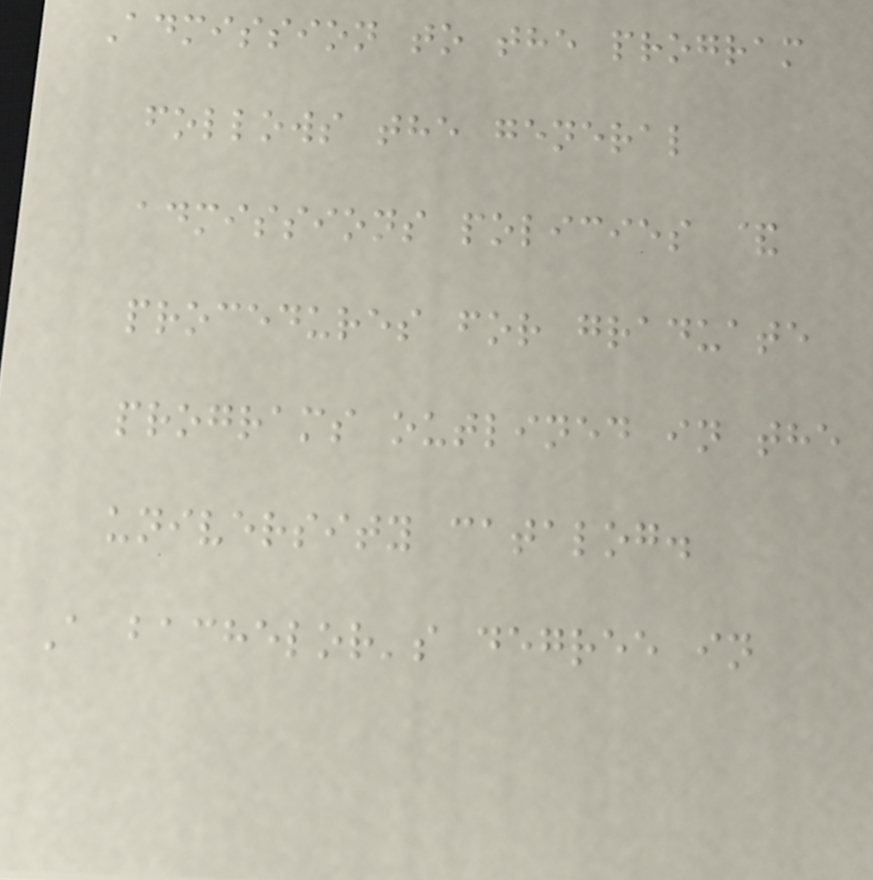Admission to the program
follows the general
admissions policies &
procedures for graduate
programs outlined in the
university catalog.
A bachelor's degree in
